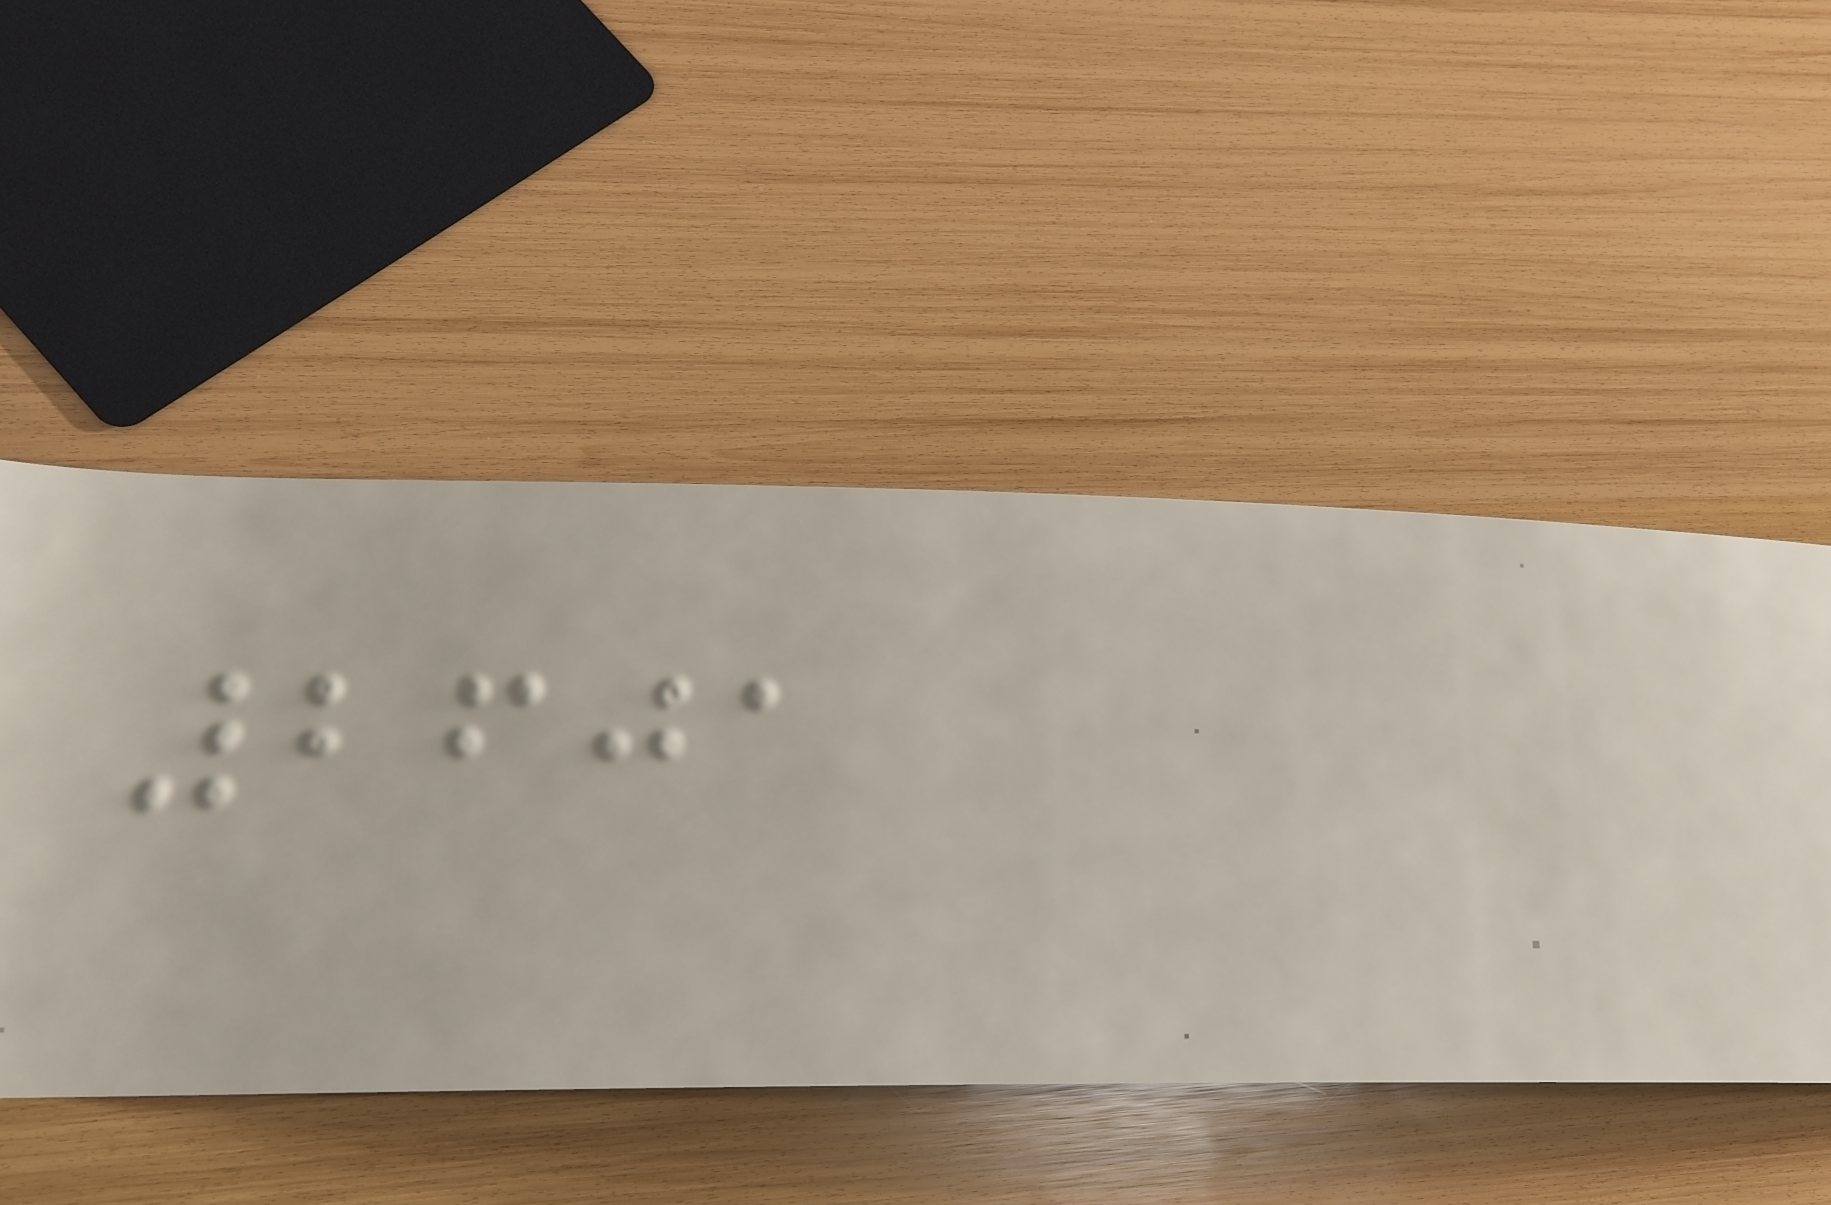2601
